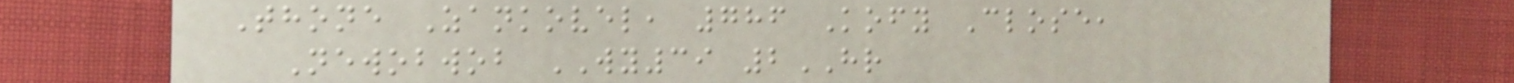Thone Zankovel, 786 Kofy Close,
Newobwob WY39 2HR
